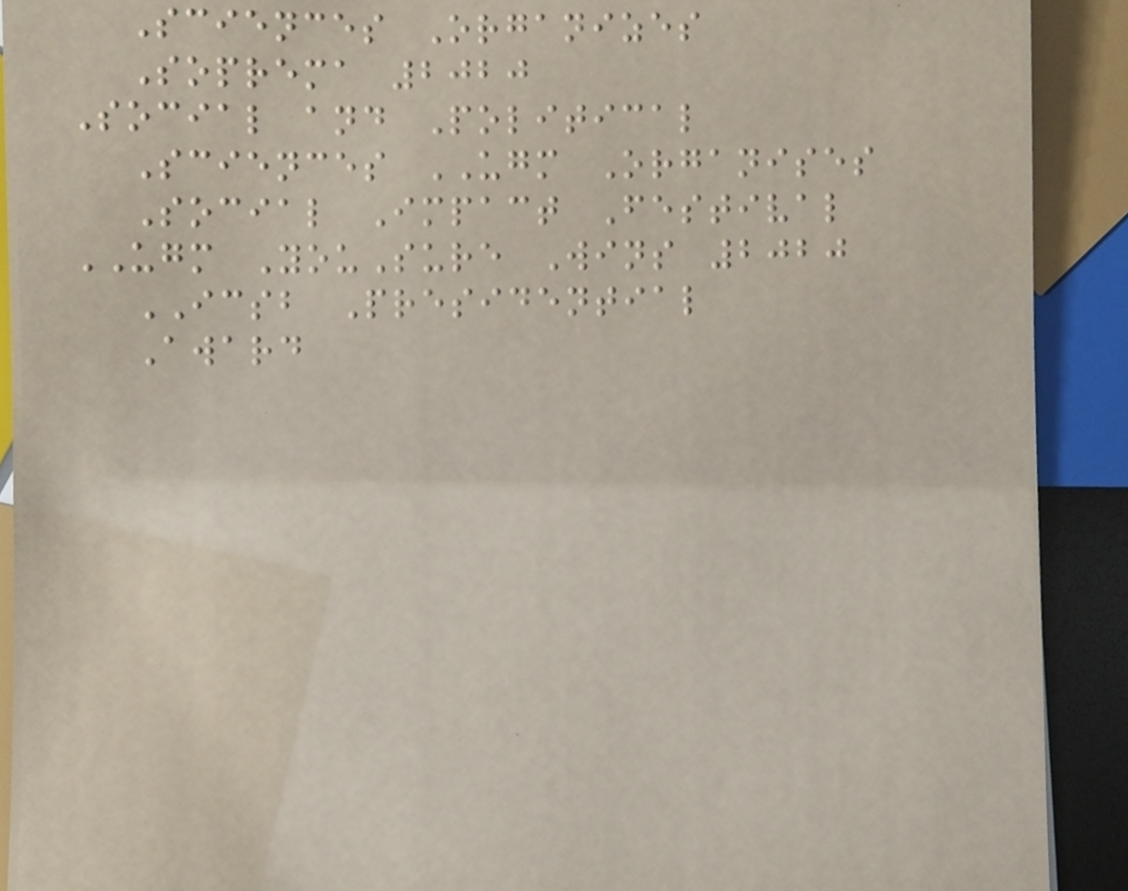Sciences Organizes
Soprema 2020
Social and Political
Sciences UGM Organises
Social Impact Festival
UGM YouSure Wins 2020
ICSB Presidential
Award
